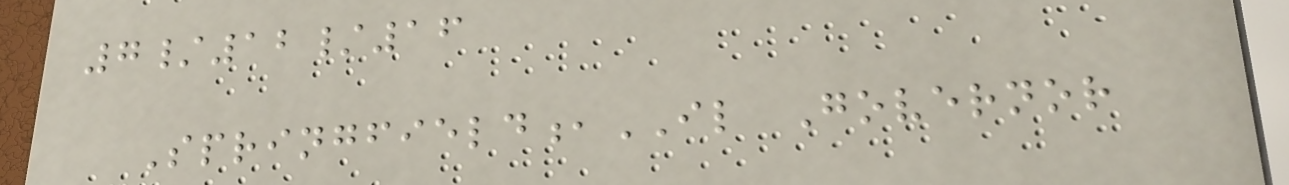7/12/16
Springfield,IL Governor
